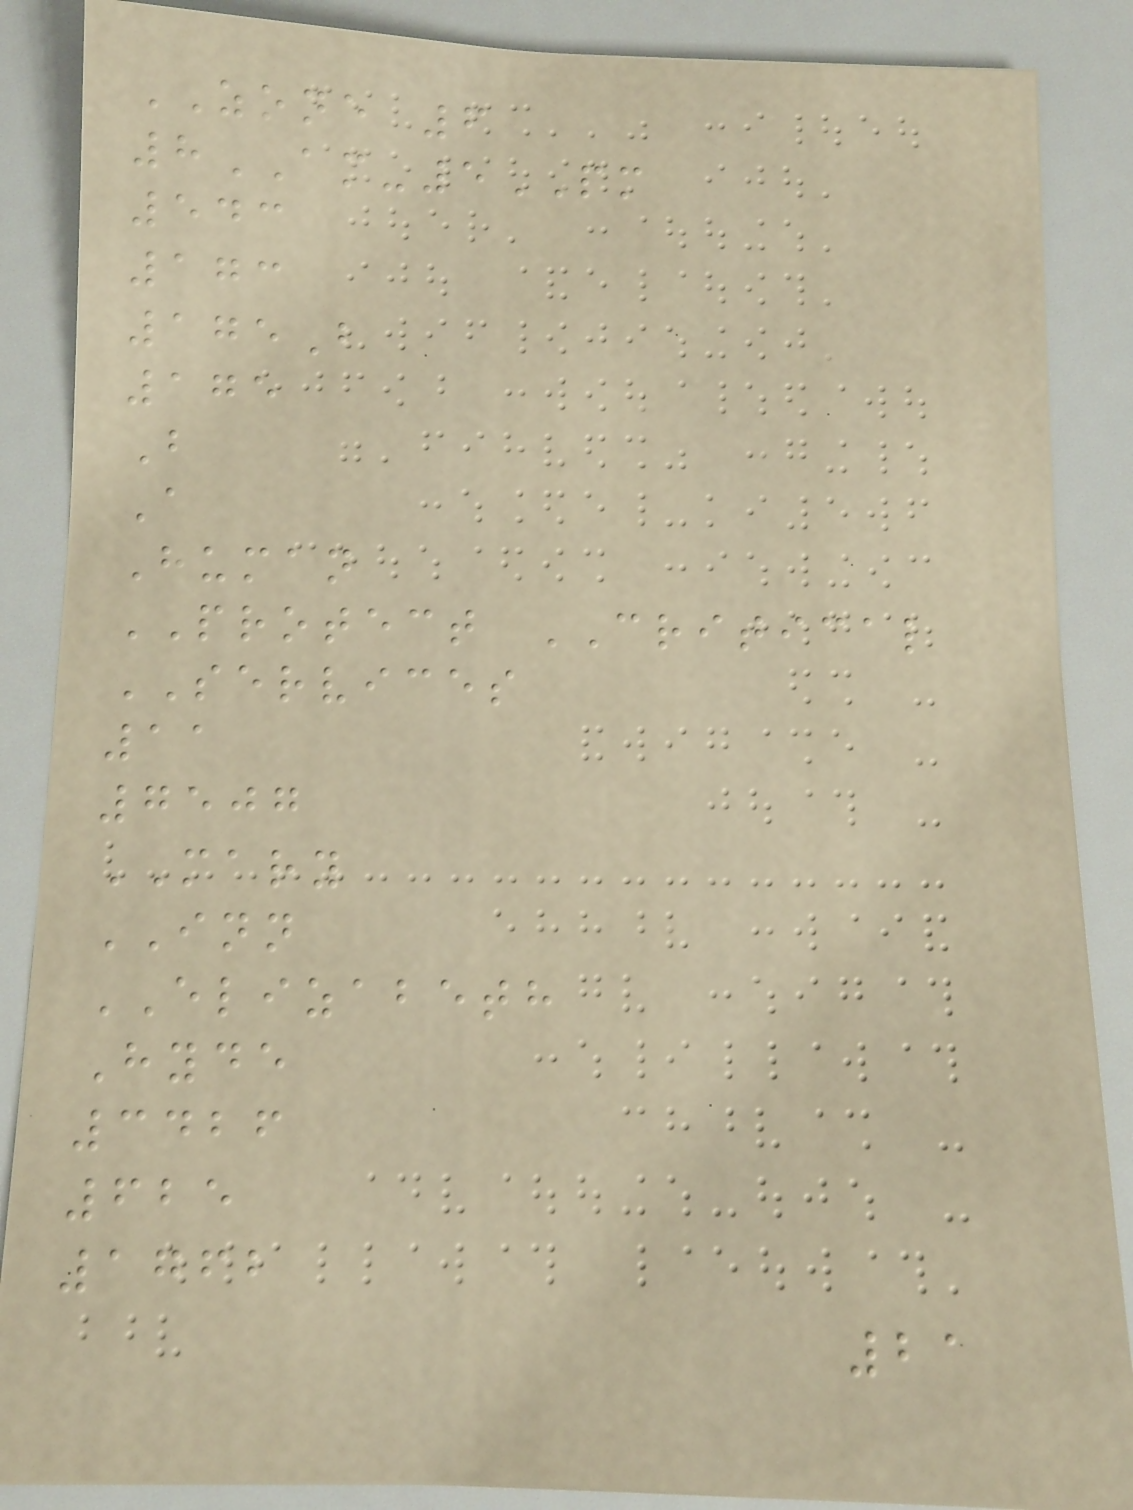ZONE 6
8AM-5PM
543
173
175B
175
B
A
Human
PROTECT CRITICAL
SERVICES
11
7507
MARY
INN
ELIZABETH
Hyde
3426
625
1762
21
